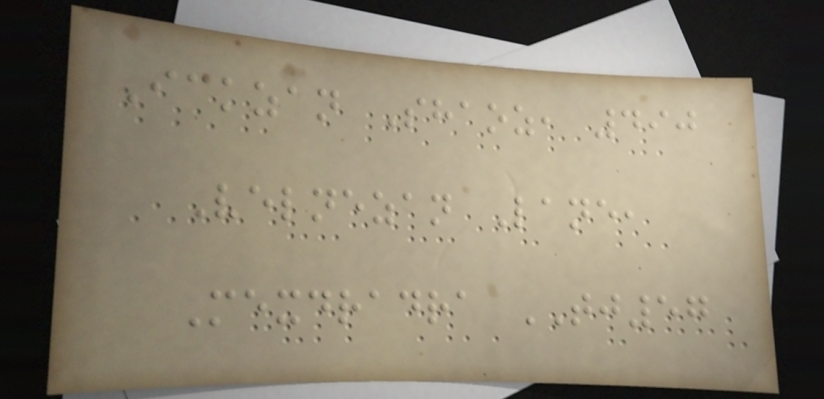Ickzan Shaoz, 490
Velnezan Lane,
Mexdradra TJ57
